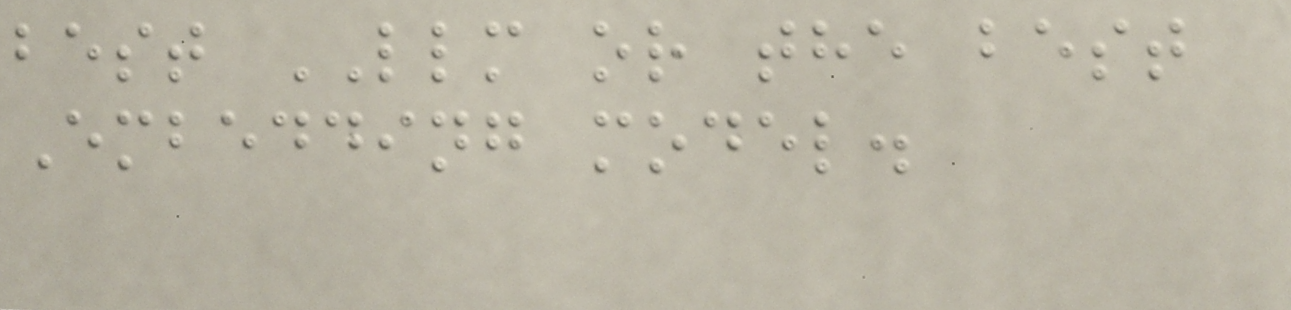best LLM or the best
Embedding model.
